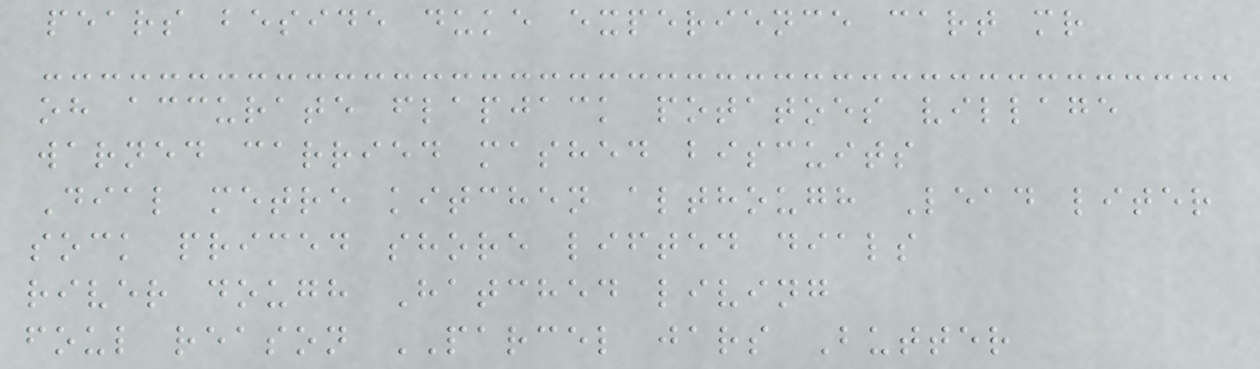pears beside duke experience cart mr
oh accurate flapjack potatoes village
warned carried mashed biscuits
Dial metre kitchen although Lead liter
sock priced shore lifted dials
river dough Hatched living
foul reason PARCEL jars Butter
